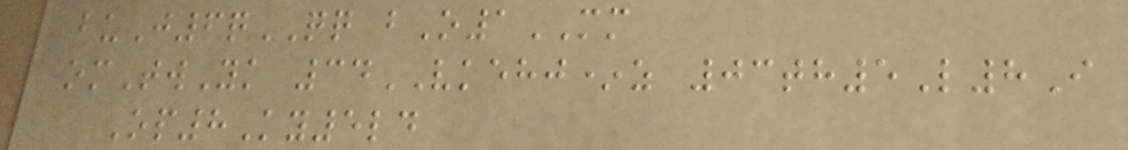buJ6qQQ bO1MM
omTwYk 34VKEHJ*z 03th5L8I
Op8Ky5ld
